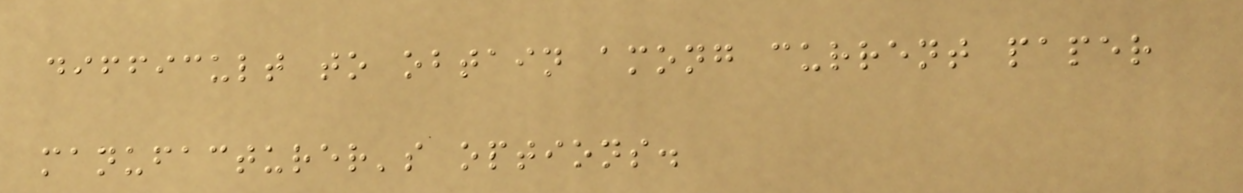difficult to obtain among current paper
manufacturer's options.
